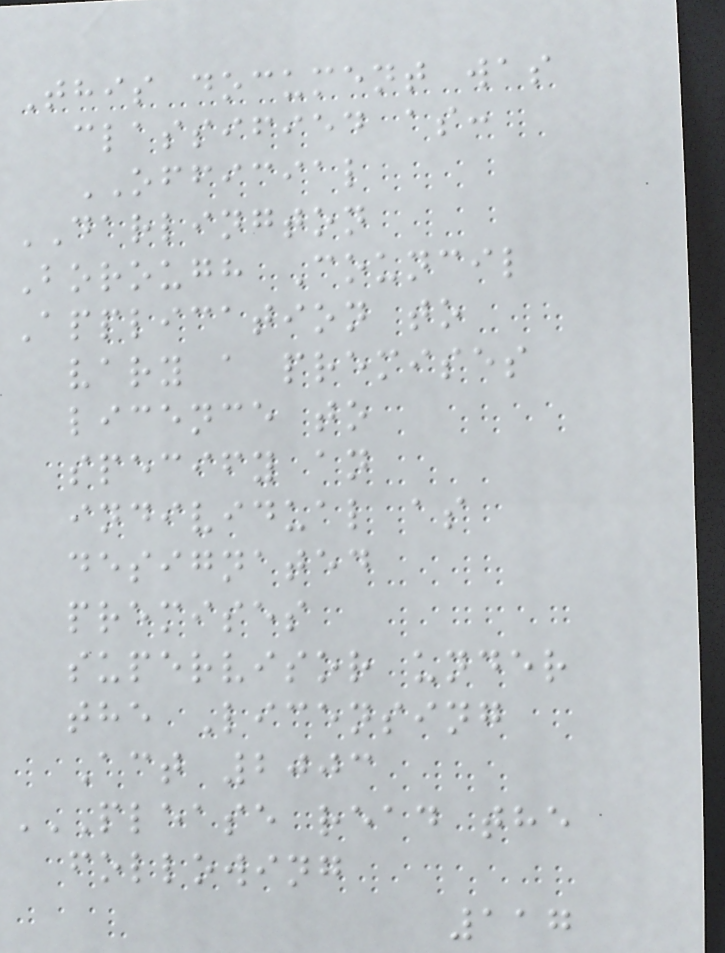This document was
classified as:
OFFICIAL
DARLINGTON
Borough Council
Application to
vary a premises
licence to
specify an
individual as
designated
premises
supervisor under
the Licensing
Act 2003
PLEASE READ THE
FOLLOWING
117
